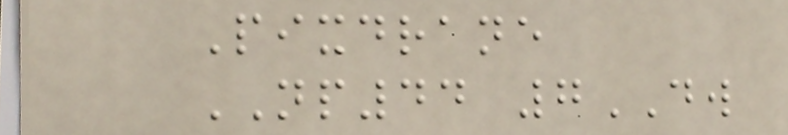Pixdrane
NP44 7DW
